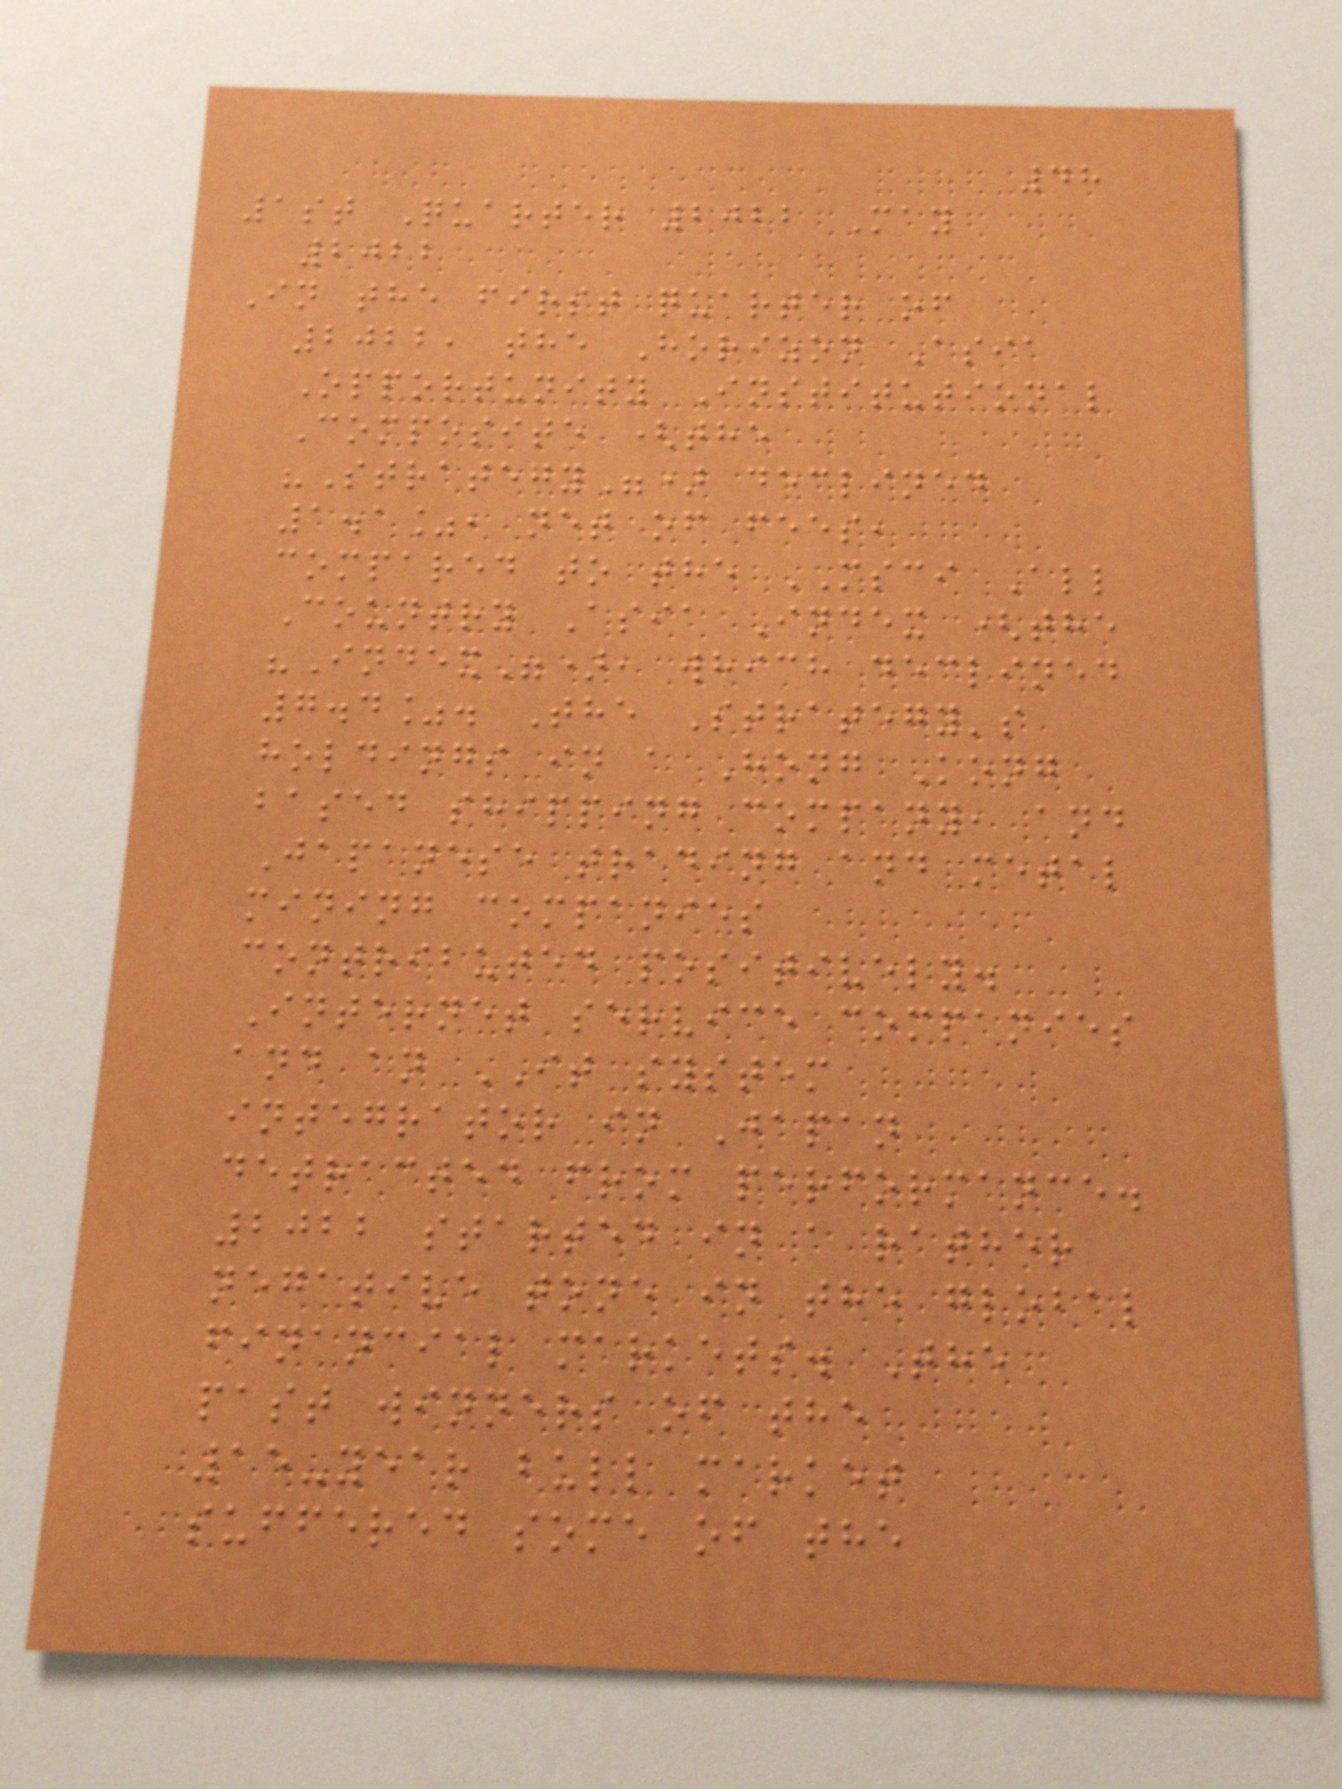48
1st Quarter 2022 May
2022
In the first quarter of
2022, the Horizon Asia
Opportunity Institutional
Composite (the
"Strategy") declined
1.1%, net of fees,
compared to the MSCI All
Country Asia Index (the
"Index"), which declined
7.4%. The Strategy's
holdings in a Hong Kong
based shipping company, and
Japanese trading and metal
mining companies
contributed positively.
Internet service companies
and an IT system
integrator in Japan
detracted from performance.
2022 started in a rather
negative tone in the global
financial markets. The
past winners of the
15-year bull market
suffered some of the
